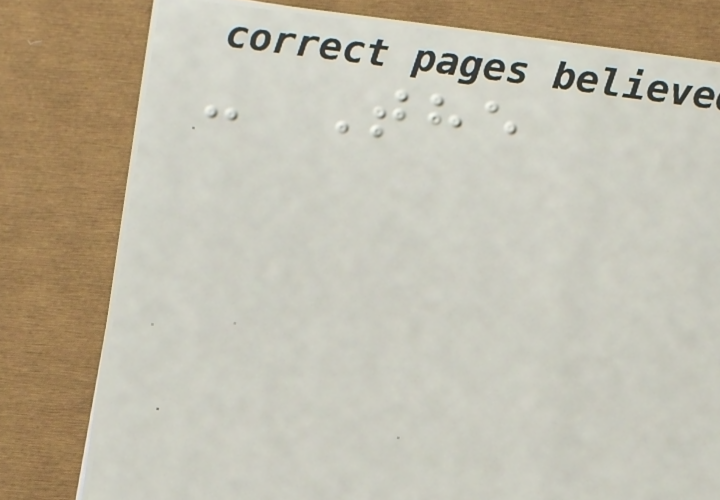- The
